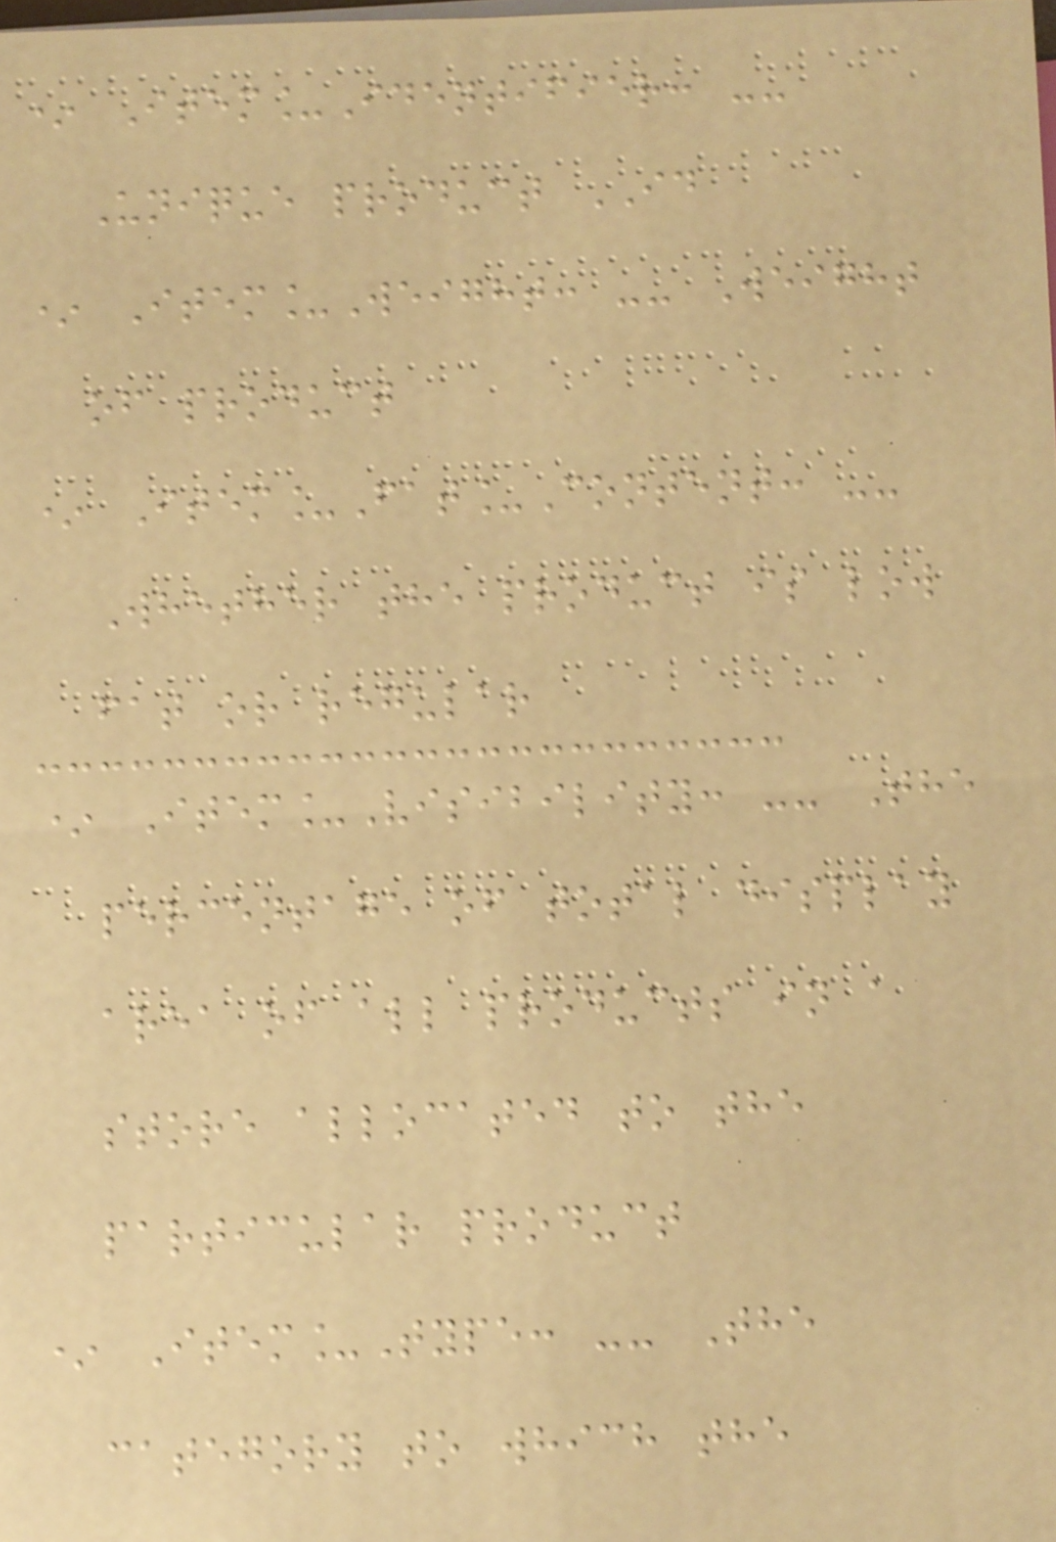* Item_Identifier: --
Unique product ID
* Item_Weight: -- Weight
of product
* Item_Fat_Content: --
Whether the product is low
fat or regular
* Item_Visibility: -- The
percentage of total display
area of all products in a
store allocated to the
particular product
* Item_Type: -- The
category to which the
